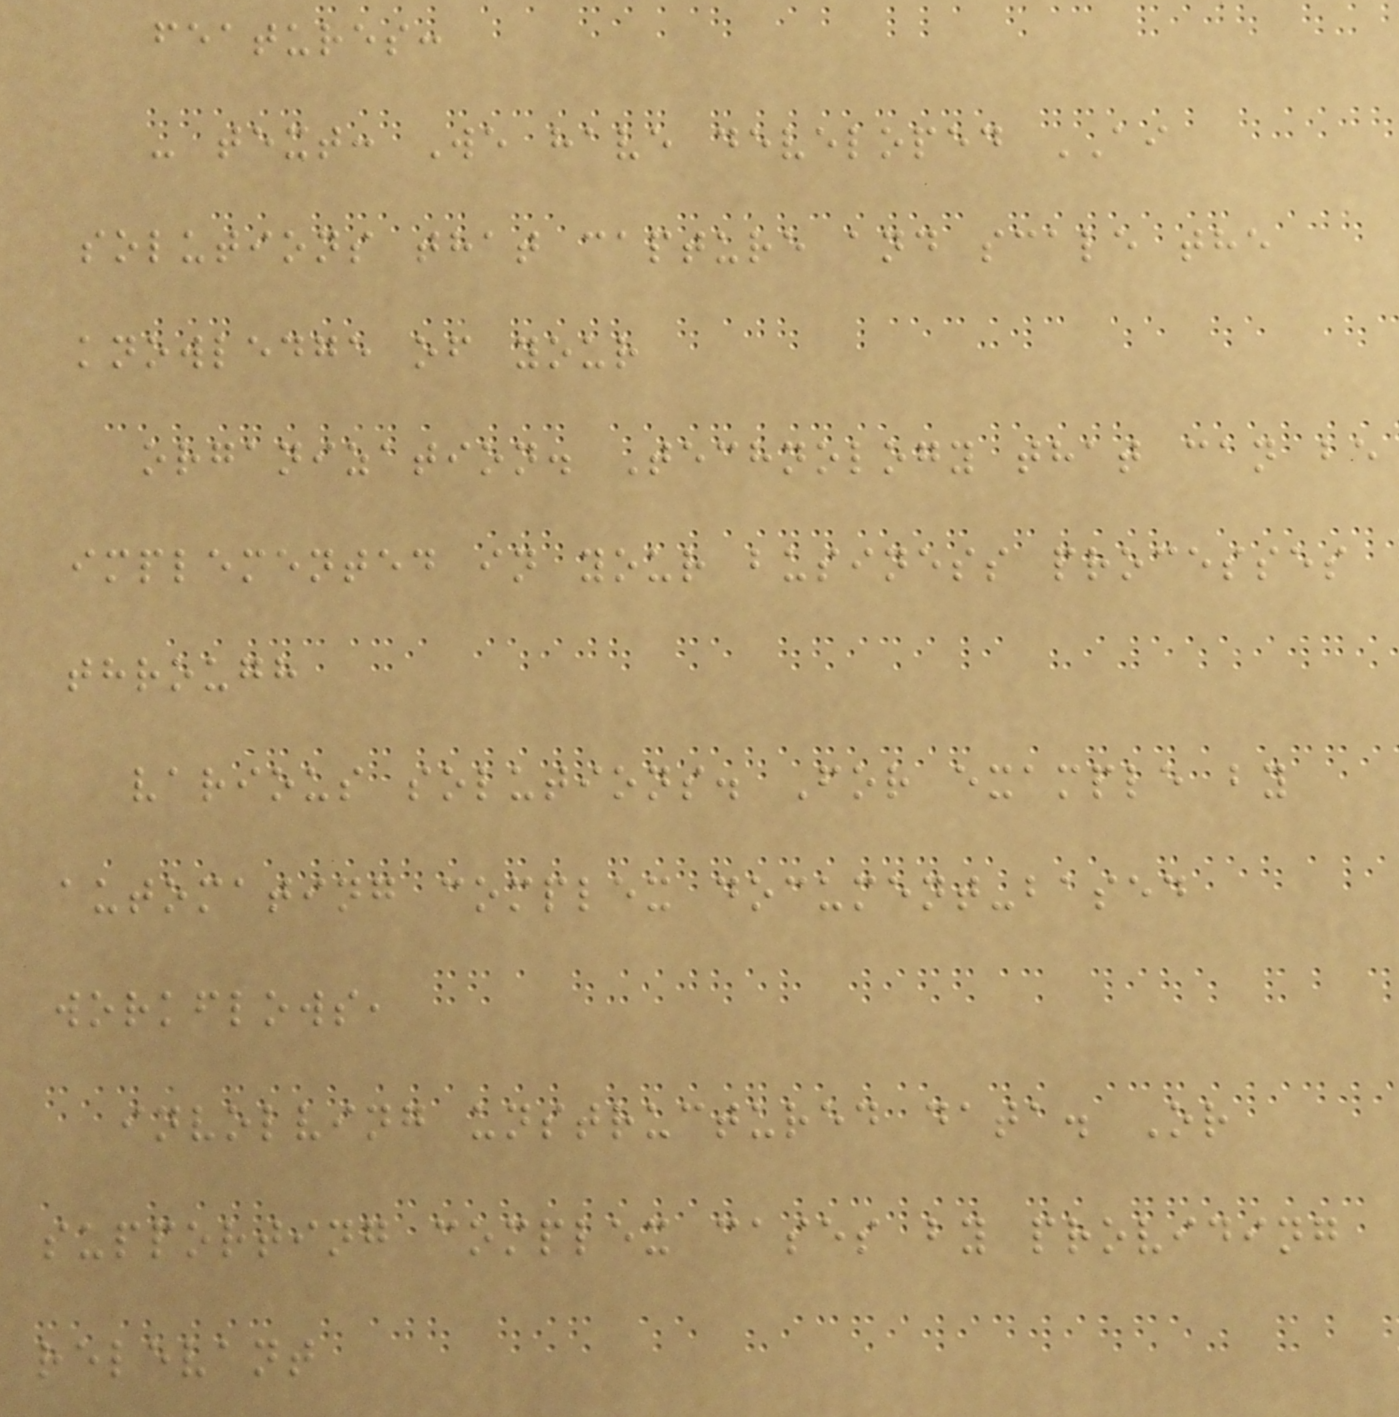features:
- text: We have developed AI
solutions that capture and scale the
knowledge of your
organization. Technology that can be
implemented in your business processes
through
various solutions. For example by
automating complex document-based
workflows,
involving unstructured data. Or
supporting complex cases by providing
relevant
